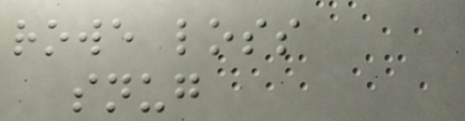rowe loss
snug
